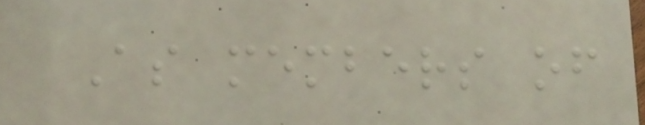As members of
